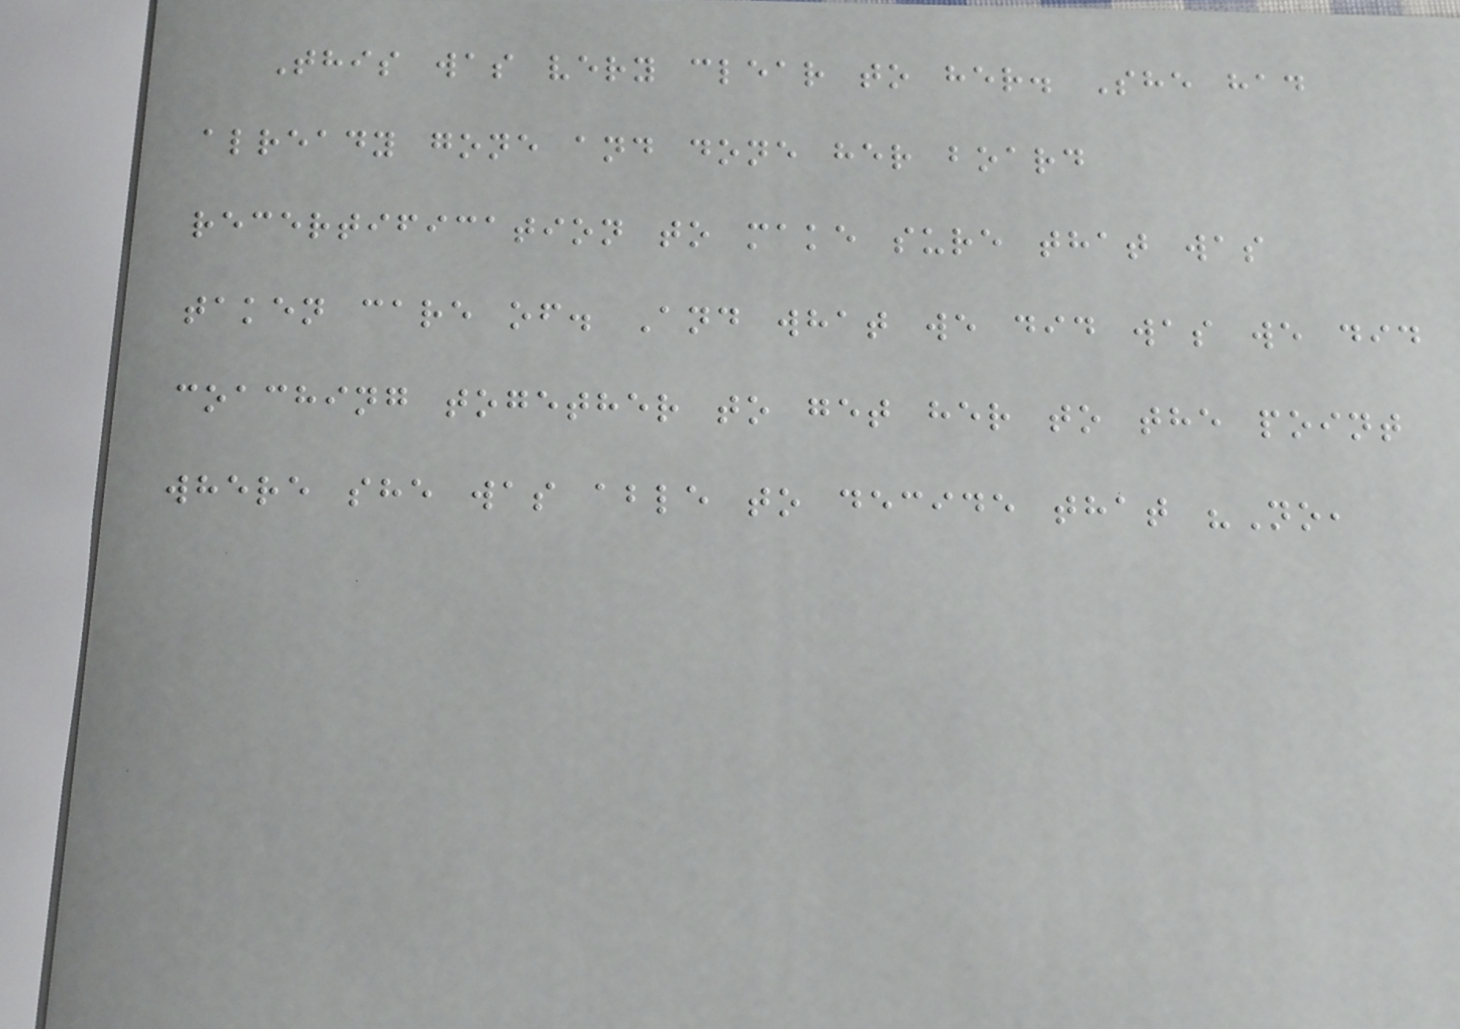This was very clear to her. She had
already gone and done her board
recertification to make sure that was
taken care of. And what we did was we did
coaching together to get her to the point
where she was able to decide that "No,
